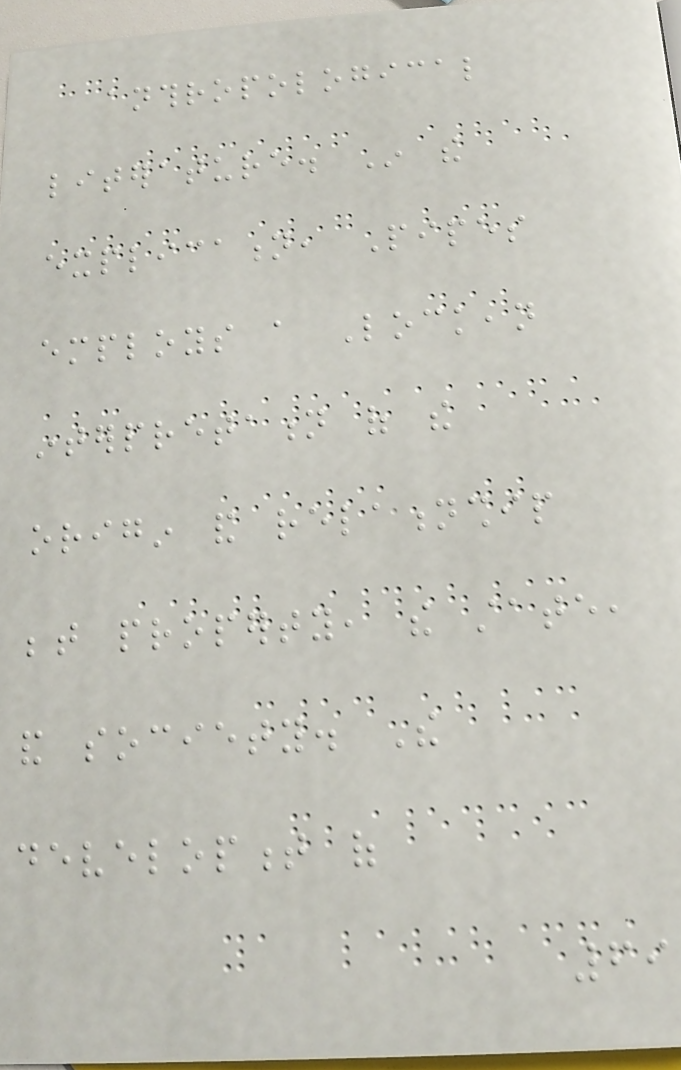anthropological
literature. In the
explication, Pipes
employs a Lockean
interpretation of the
origin and relationship
between property, the state,
and society. The
development of
69
